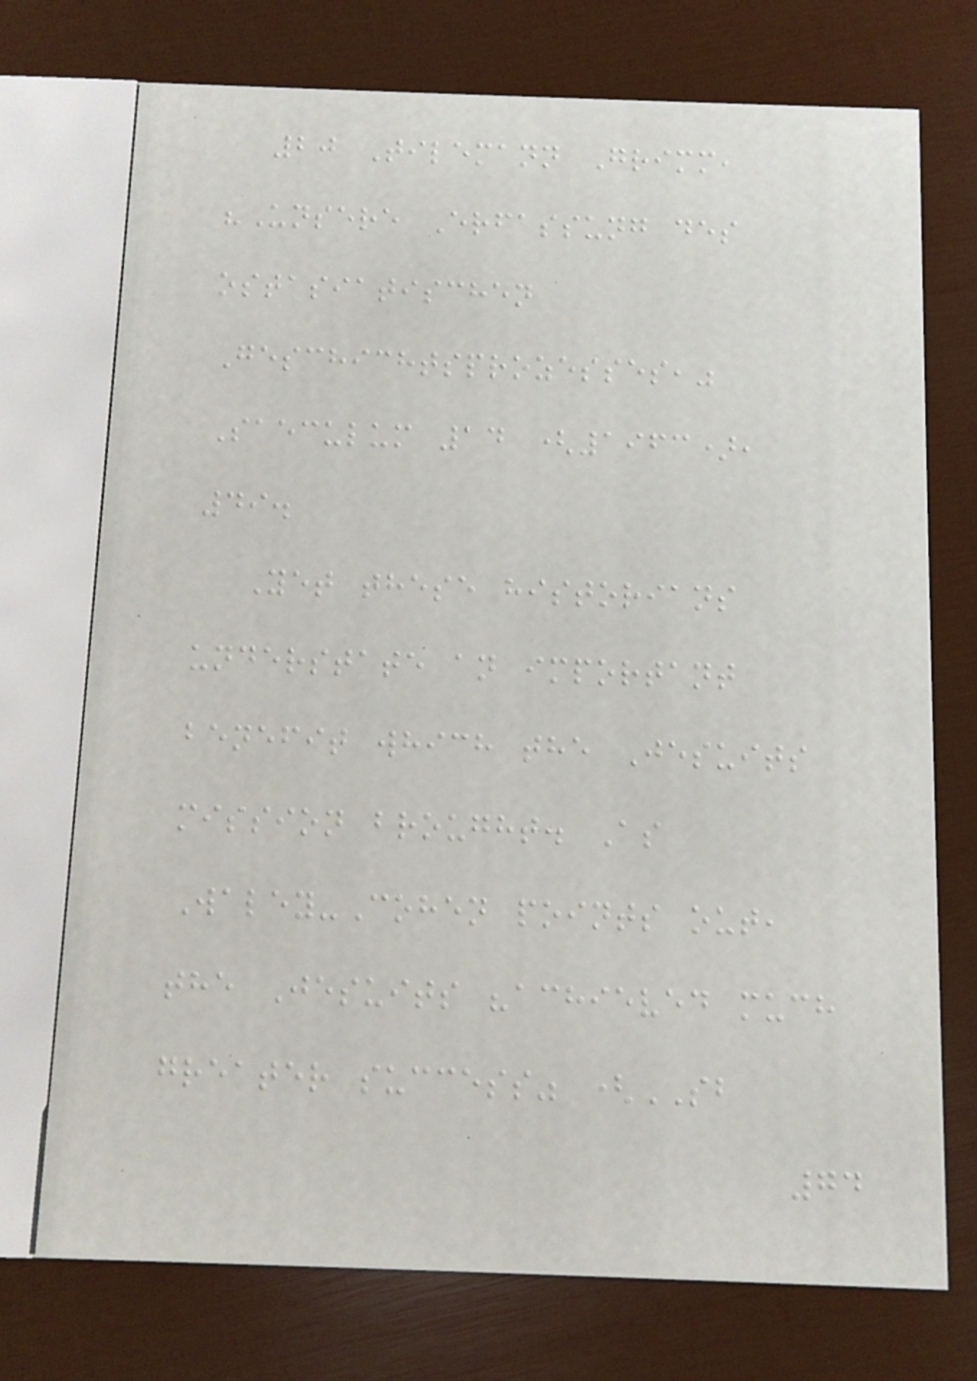20 Tilemann Grimm,
"Unsere Erfassung des
ostasiatischen
Geschichtsprozesses,"
Saeculum 14 (1963),
49.
Yet these historians
understate an important
benefit which the Jesuits
mission brought. As
Waley-Cohen points out,
the Jesuits "achieved much
greater success" (SB
74
